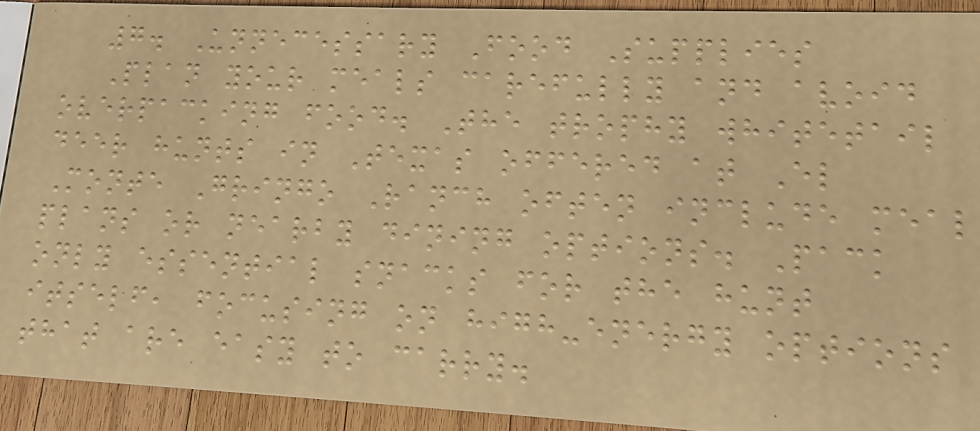7. Unnecessary Food Supplies
Plan your meals carefully and avoid
overpacking food. The trophy whitetail
deer hunts in Texas offered at El
Monte Gringo Ranch often include meal
plans or nearby dining options. Pack
only essential snacks for the hunt
itself, focusing on high-energy options
that are easy to carry.
